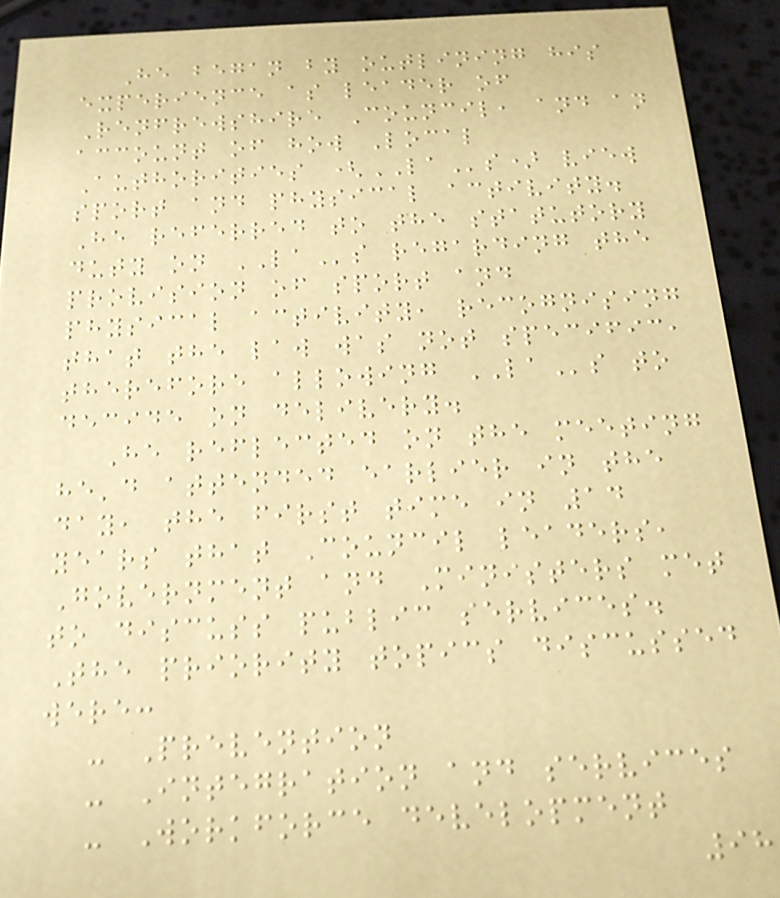He began by outlining his
experience as leader of
Renfrewshire Council, and an
account of how Local
Authorities (LAs) view
sport and physical activity.
He referred to the statutory
duty on LAs regarding the
provision of sport and
physical activity, recognising
that the law was not specific,
therefore allowing LAs to
decide on delivery.
He reflected on the meeting
he'd attended earlier in the
day, the first time in 14
years that Council leaders,
Government and Ministers met
to discuss public services.
The priority topics discussed
were:
- Prevention
- Integration and services
- Workforce development
98
